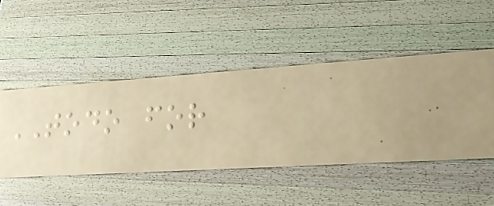TODO for
